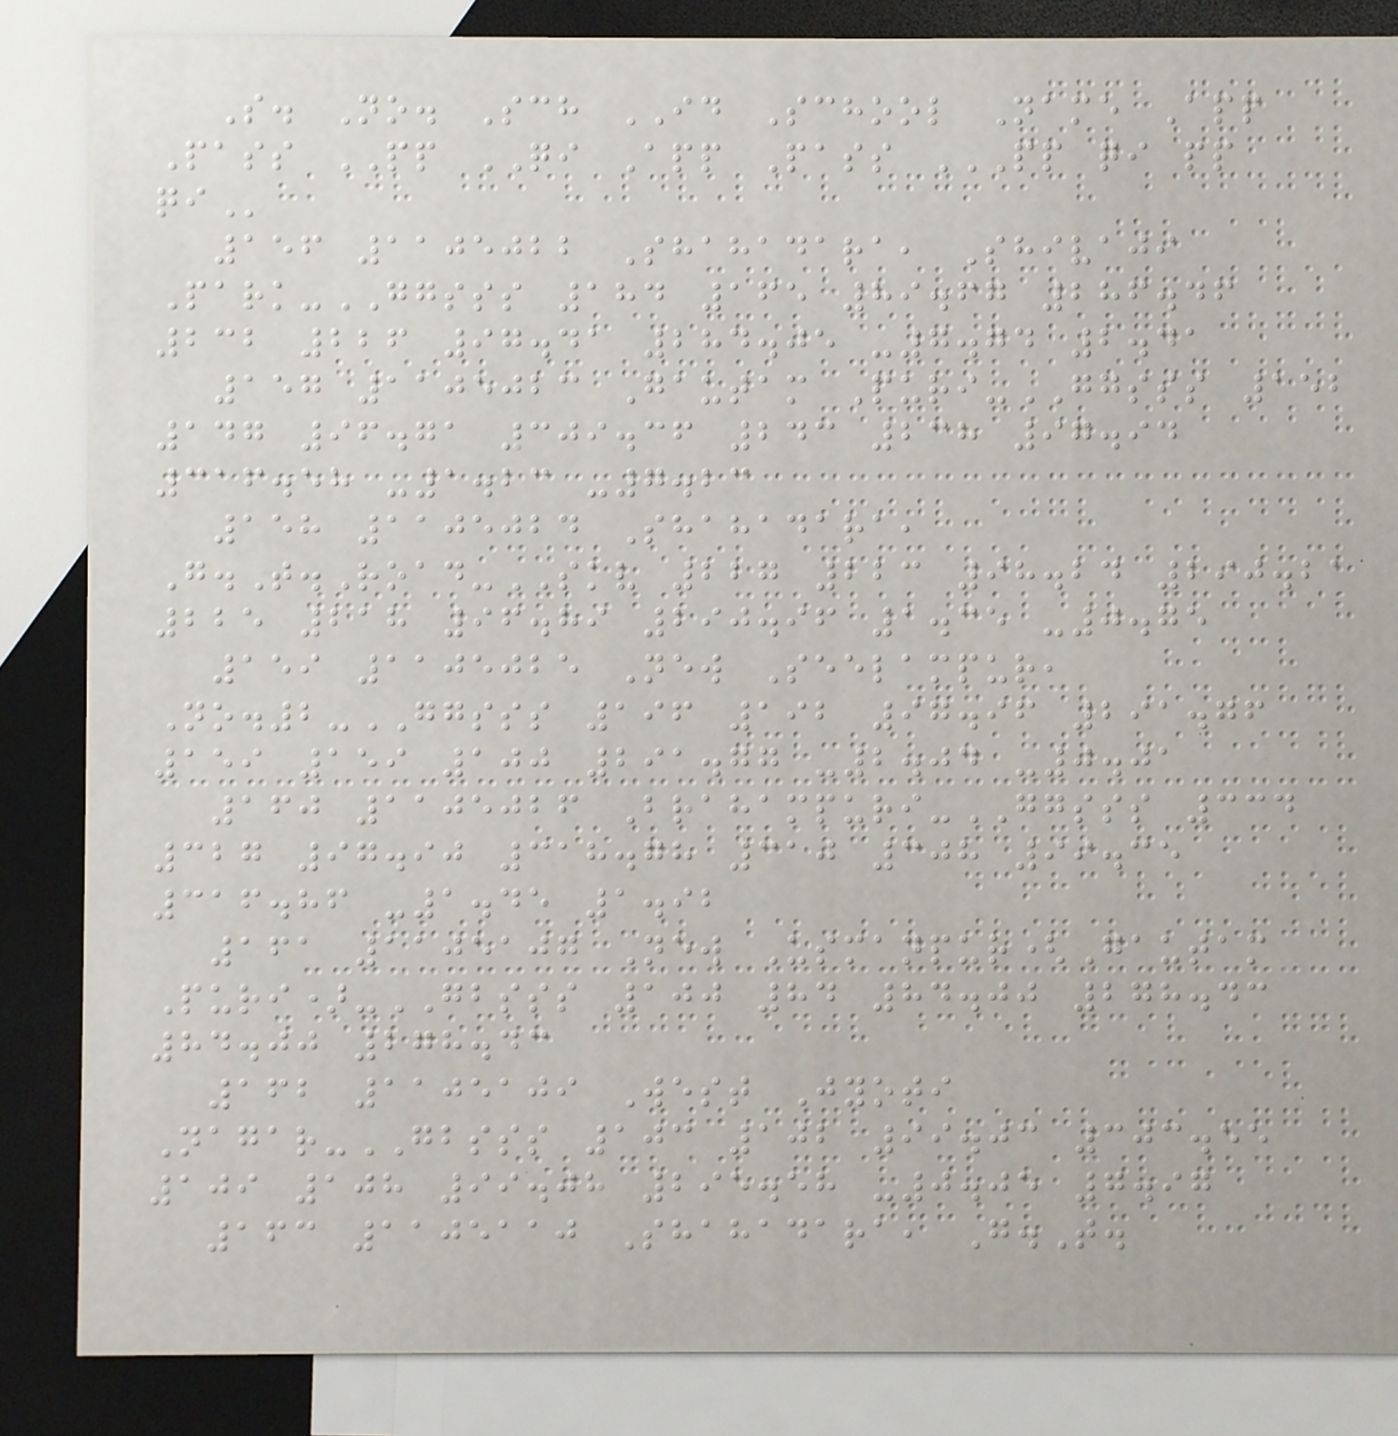S. No. Sch ID School Name App
Pass PP QI App Pass PP QI PP
QI
156 1105022 Shahadara, Shivaji
Park-GGSSS 184 165 89.67 286.46
232 226 97.41 284.05 -7.74 2.41
157 1105023 Gautam Puri-GGSSS 152
147 96.71 309.36 243 238 97.94
316.58 -1.23 -7.23
158 1105024 Shahadara,
G.T.Road-SKV 227 223 98.24 290.21
225 218 96.89 290.96 1.35 -0.75
159 1105025 New Seelampur,
No.2-GGSSS 196 192 97.96 291.76
159 159 100 291.77 -2.04 -0.01
160 1105026 Brahampuri-GGSSS 334
327 97.90 318.78 310 308 99.35
316.86 -1.45 1.92
161 1105107 New Usmanpur(Gautam
Puri)-GBSSS 100 84 84.00 278.43
84.00 278.43
162 1105109 West Jyoti
Nagar-GBSSS 103 102 99.03 303.55
109 108 99.08 295.58 -0.05 7.97
163 1105110 Shahadara, G.T.
